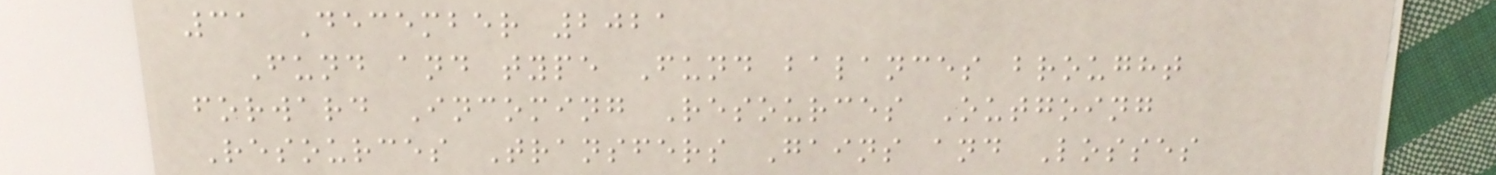31 December 2021
Fund and type Fund balances brought
forward Incoming Resources Outgoing
Resources Transfers Gains and Losses
